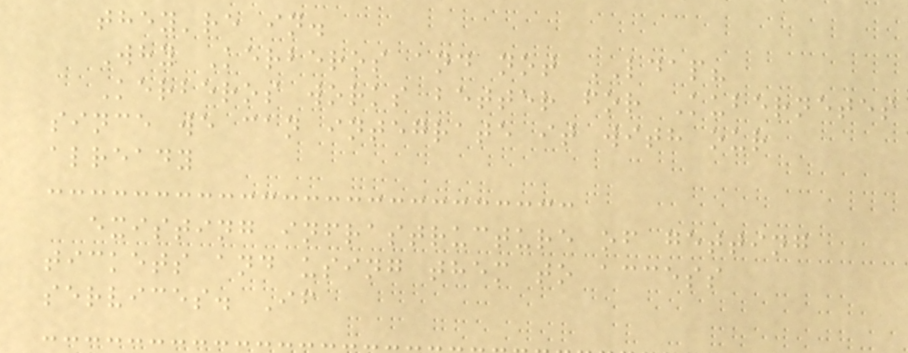they're in.
Why Kerberos and not LDAP?
Kerberos works better for Kubernetes
since we can integrate it with our
already
existing infrastructure of getting
tickets and using them to access
services. If
